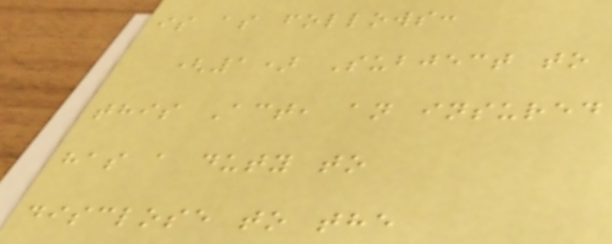is as follows:
(1) Subject to
this Act, an insured
has a duty to
disclose to the
